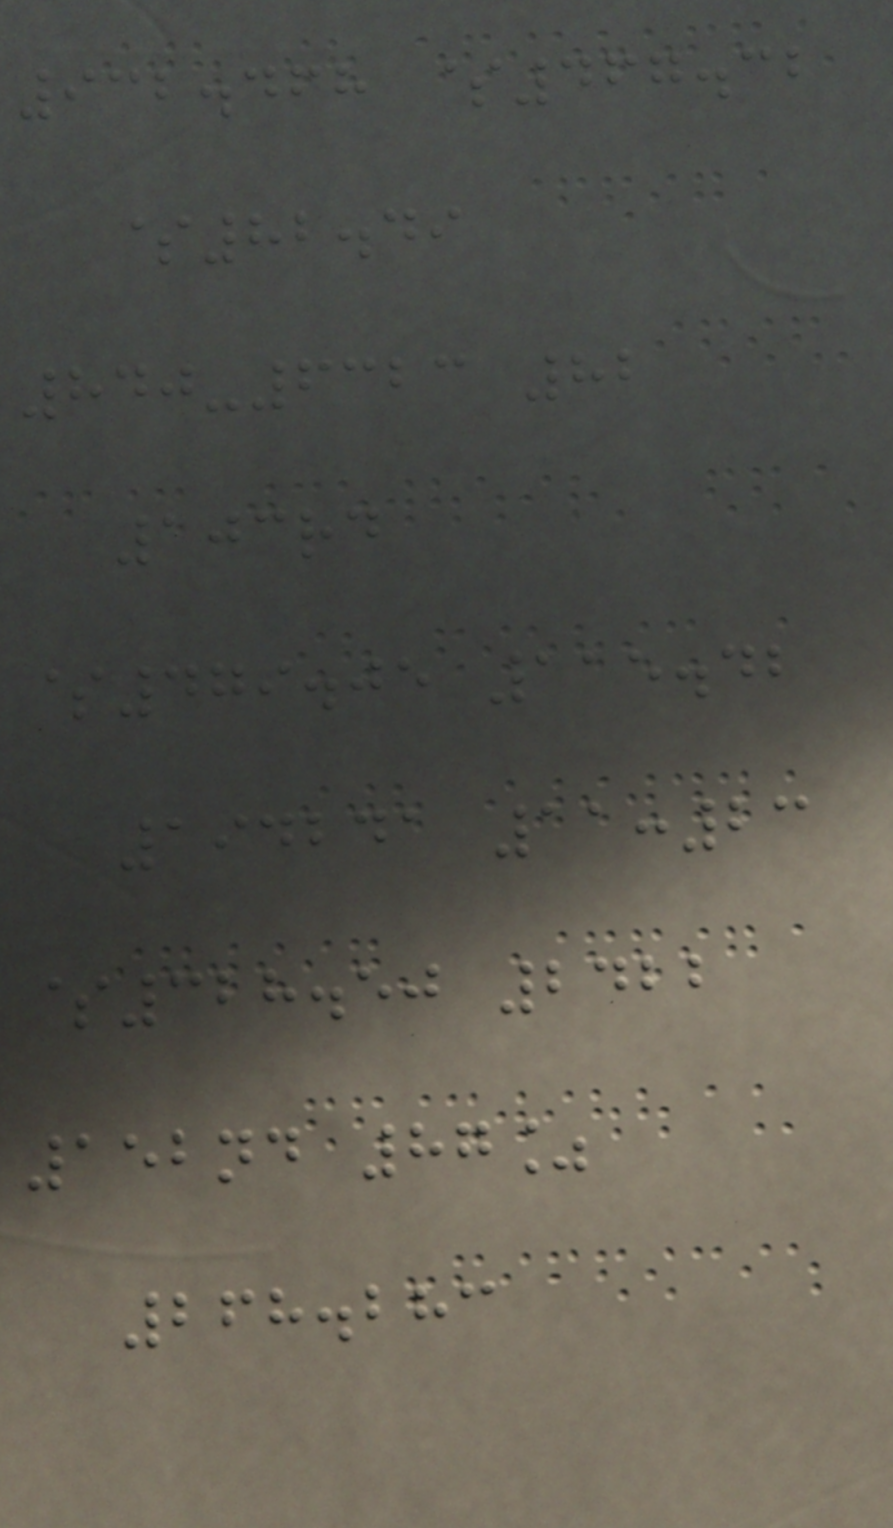932.468 $467.32
$82.49
840-6323 82
103rd
$479.05 115.42
194241 11:23
$328.50 2422
152nd 87%
268.283
